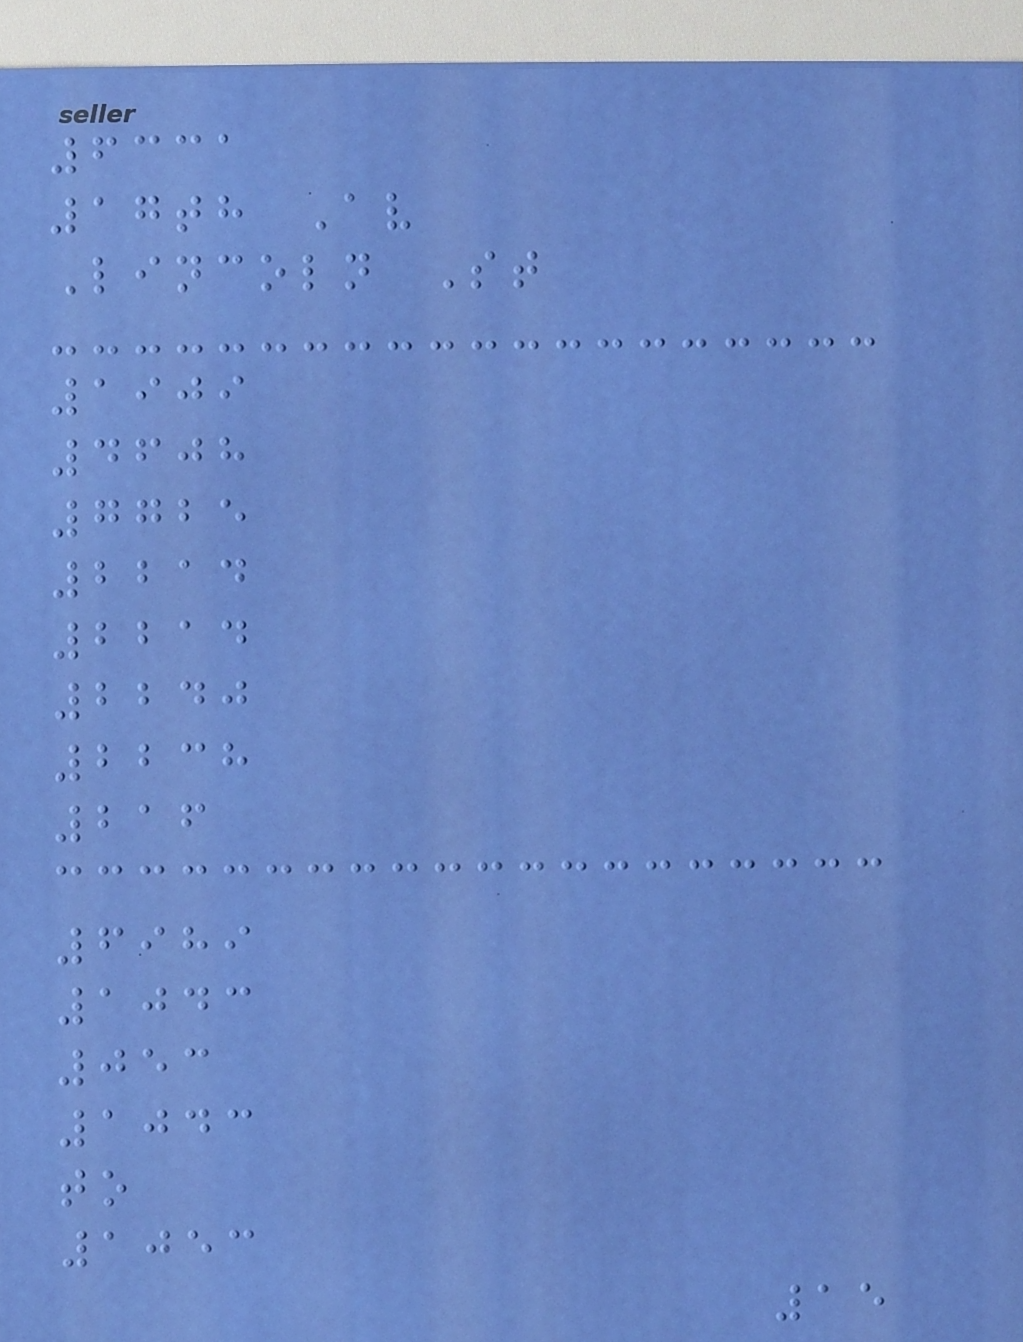6331
17th Av
Lincoln St
1909
4608
7725
2214
2214
2240
2238
216
6989
1043
053
1043
to
1053
15
